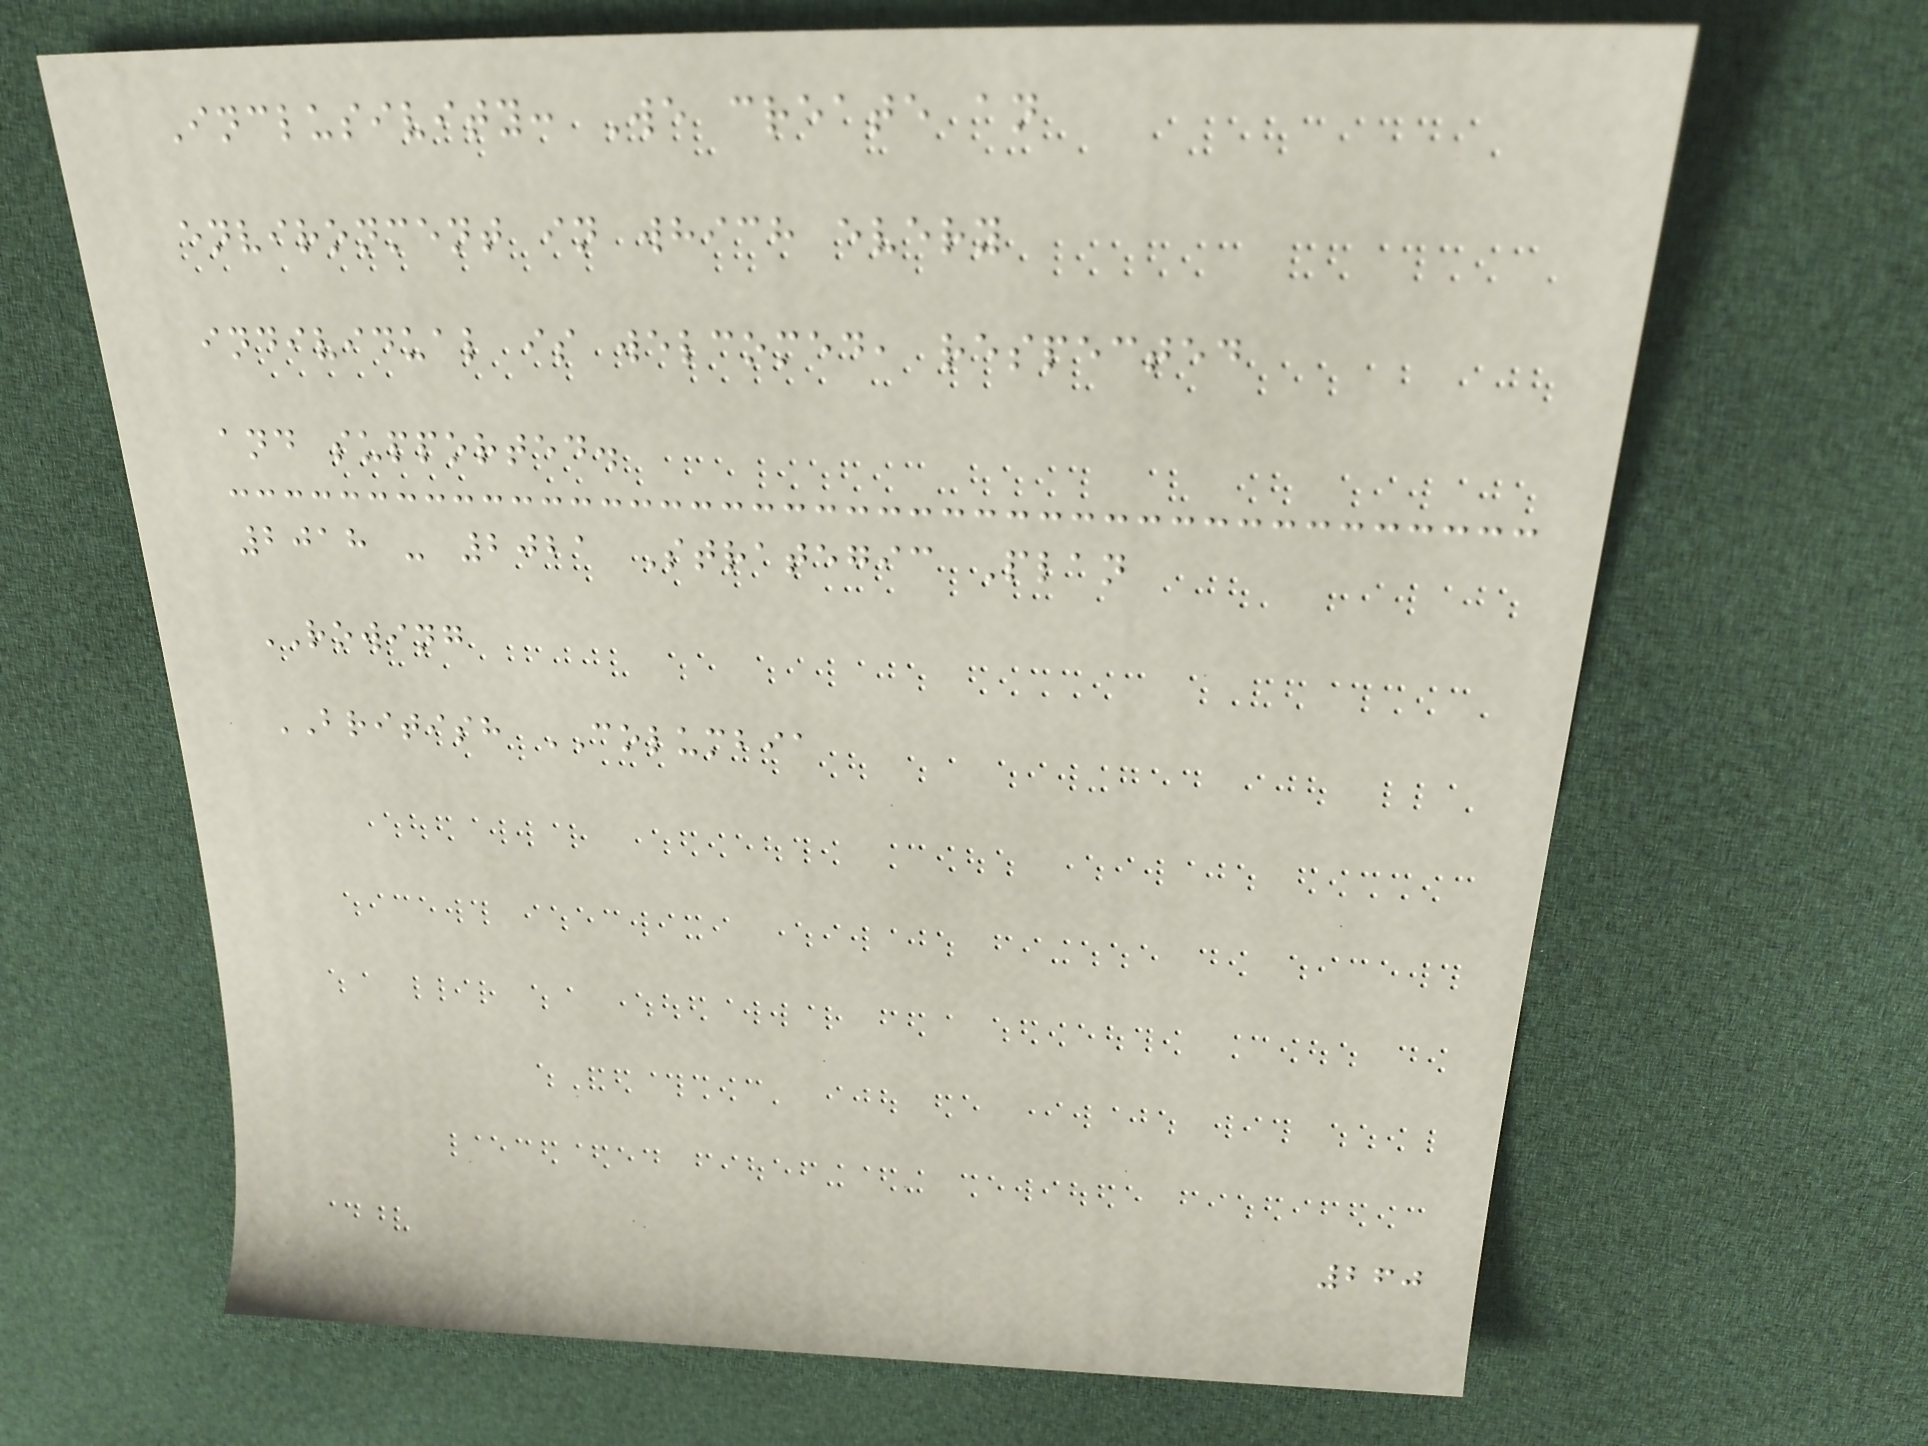Inclusivity: We create an
environment in which every
individual is welcomed, respected
and supported.
2018 - 2021 Strategic Plan
ROWING
BRITISH COLUMBIA
260
